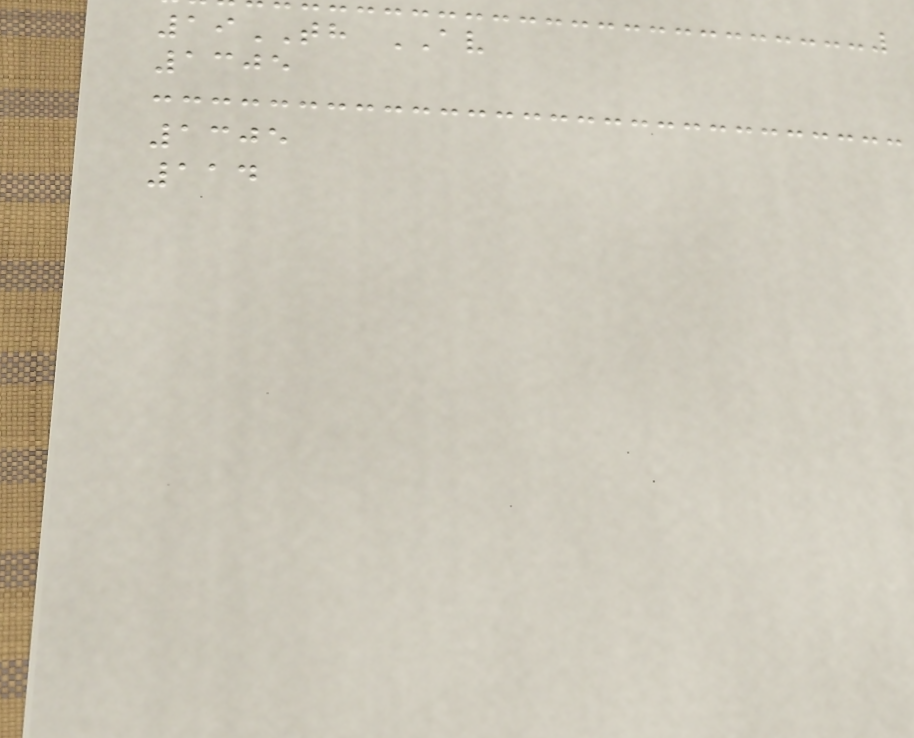19TH AV
1305
1305
114
